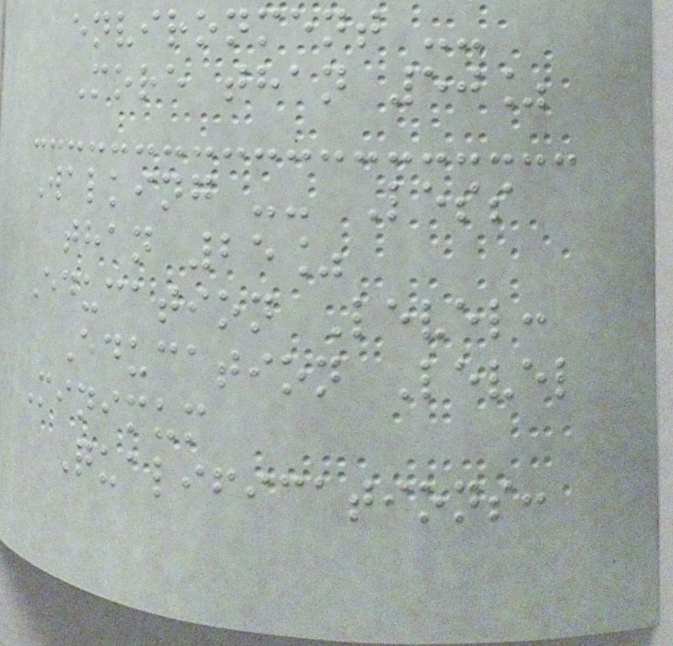environment --
More than 50%
Walking -- Less
than 25%
Education Level:
Education Level
Minimum
Qualifications:
